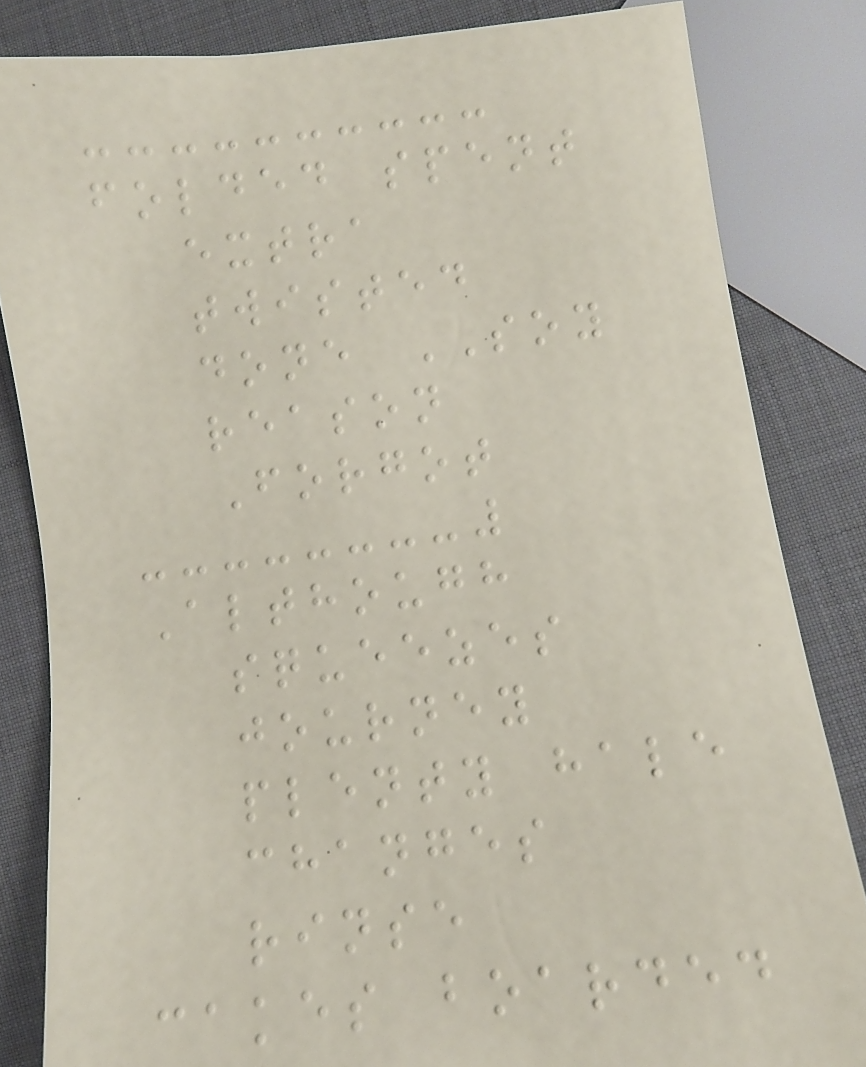folded spent
extra
twisted
done SOY
reason
Forgot
Although
squeezes
journey
plenty hale
changes
rinse
cakes boarded
